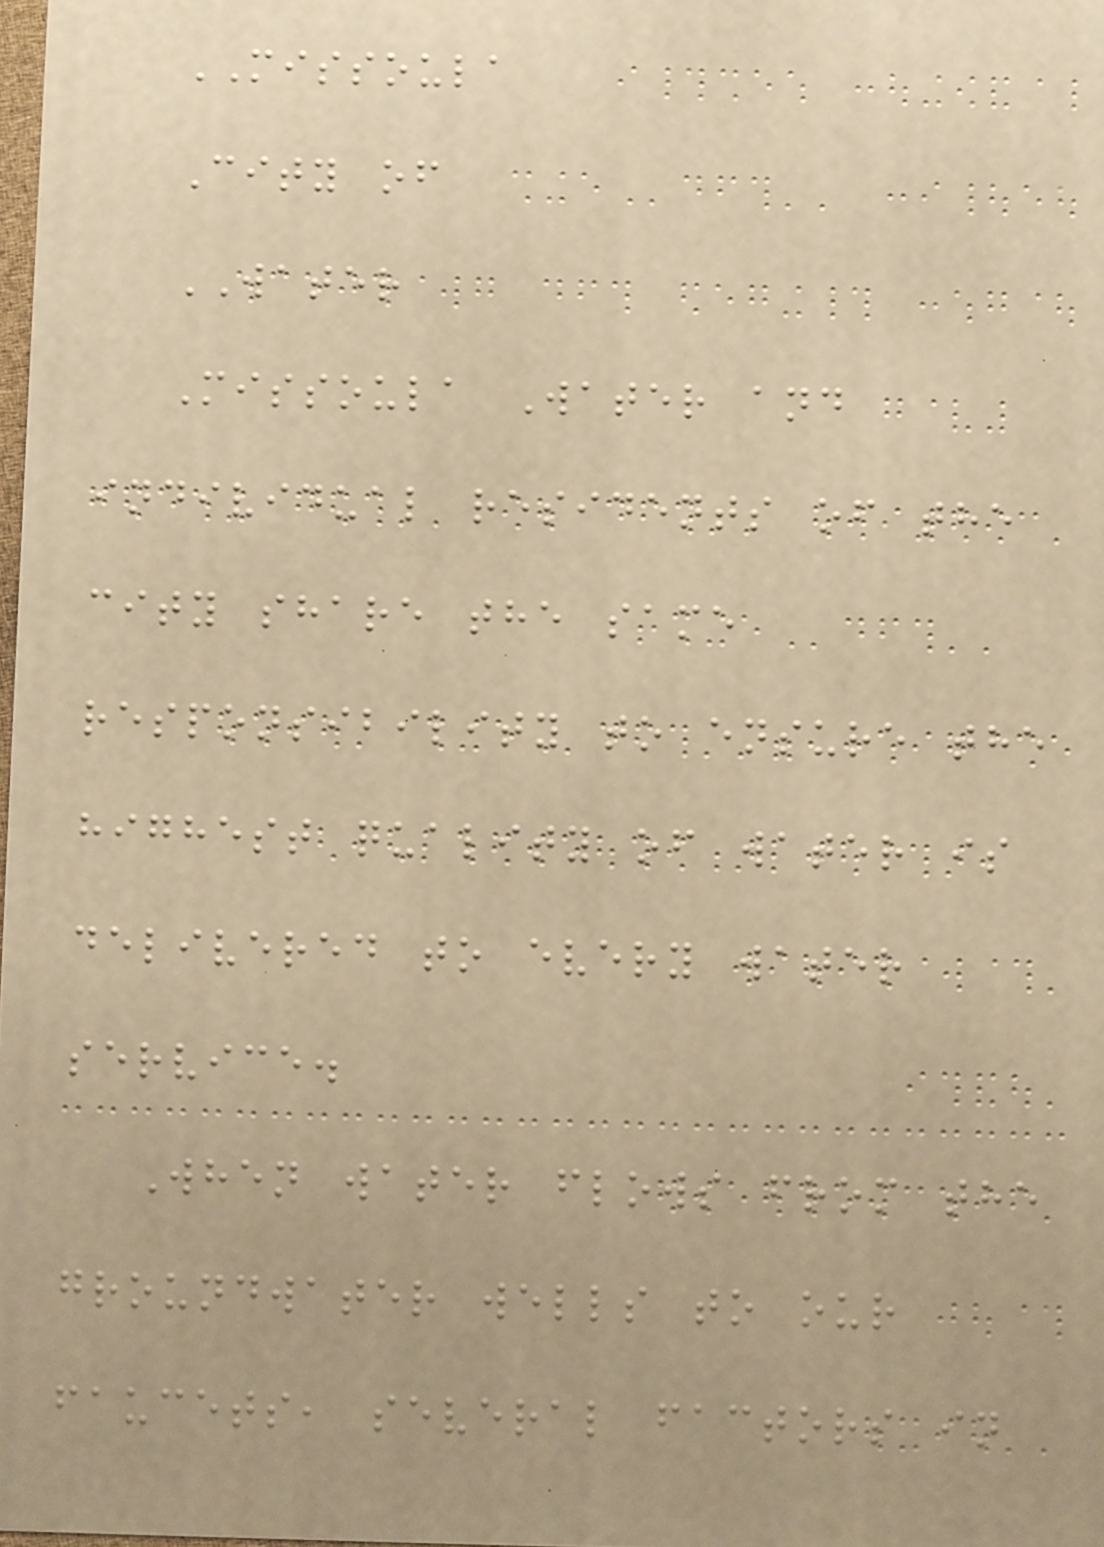MISSOULA
City of
WATER
Missoula Water and
individual residents of the
city share the same
responsibility to ensure the
highest quality of water is
delivered to every water
service.
When water flows from the
groundwater wells to our
faucets, several factors in
